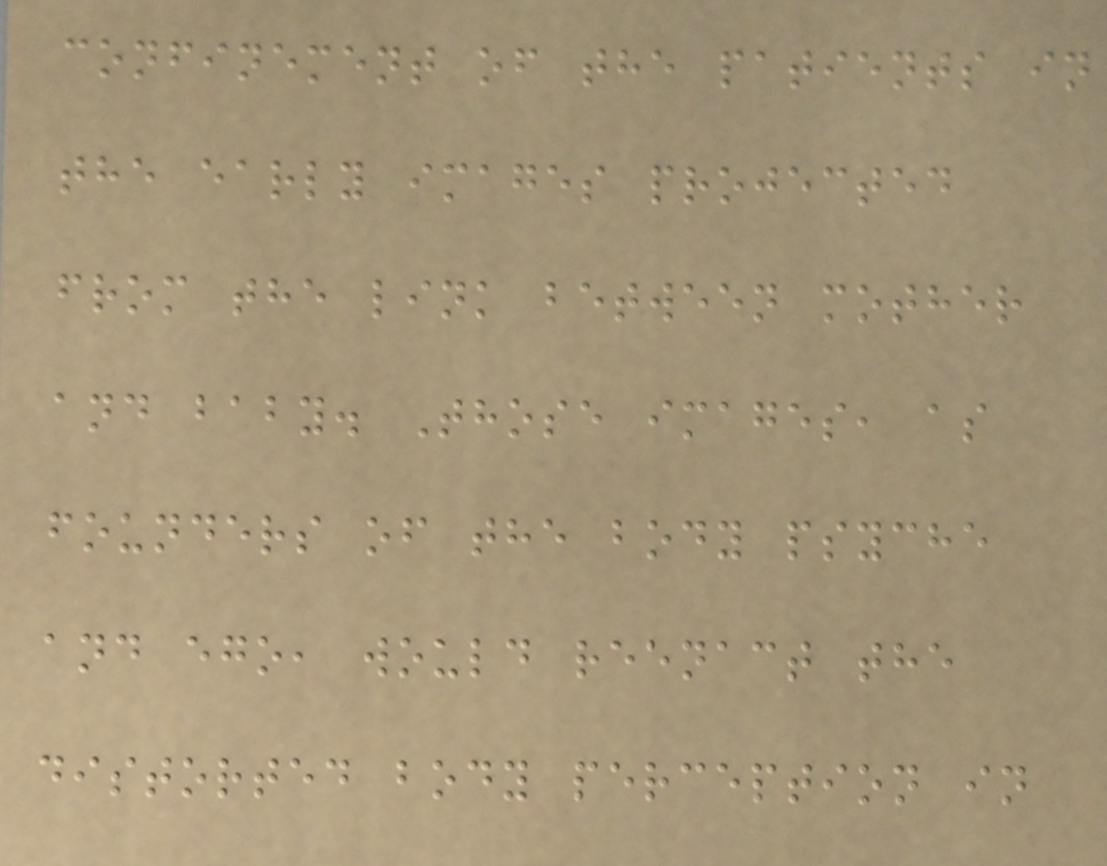confinement of the patients in
the early images projected
from the link between mother
and baby. Those images, as
founders of the body psyche
and ego, would reenact the
distorted body perception in
